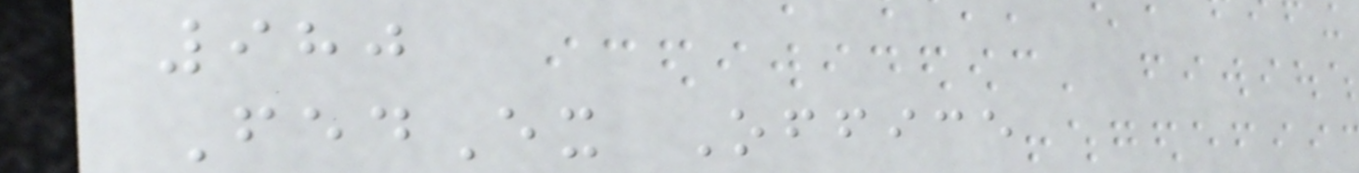980
FedEx Office
